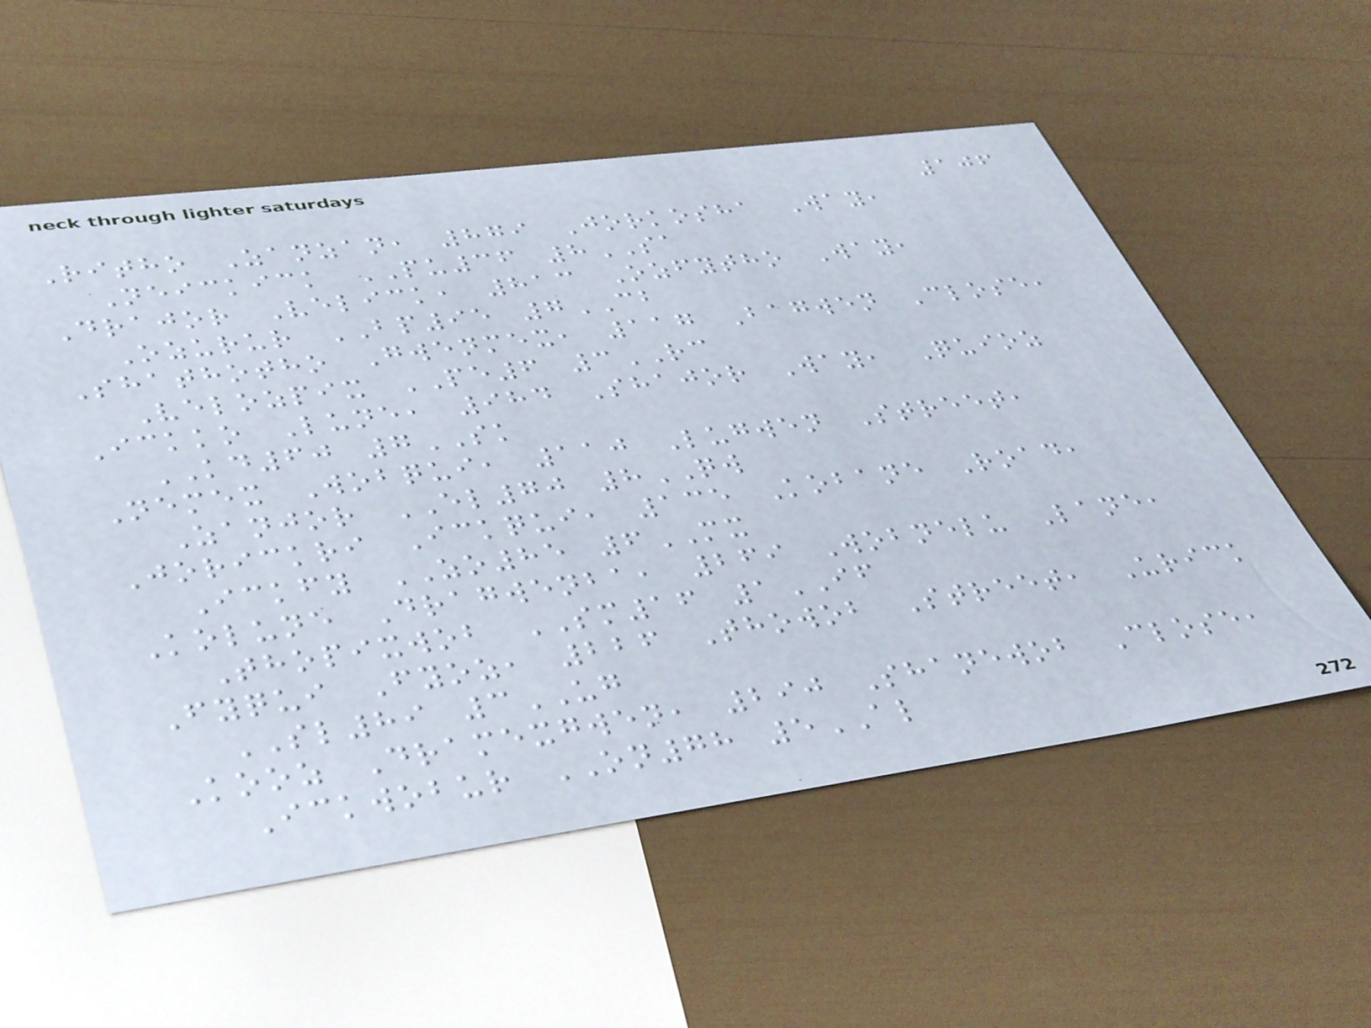106
Ritho Zanzan, 879 Jorkosha Way,
Neickick PU36 8SA
Drajor Velick, 813 Ozfytho Way,
Ozurur BP95 7CB
Shathotho Gwenmex, 117 Bagwen Close,
Velozpix PE6 3RC
Ickko Lune, 984 Shajor Way, Quioz
KD60 7SK
Nemex Wobqui, 110 Lugwen Street,
Zanjor EL70 8QW
Jorickri Ickqui, 135 Kobane Road,
Ickfy ZO85 6MX
Kolune Dragwenba, 269 Wobnelu Lane,
Thopixwob SM16 1IF
Fyqui Fyoz, 226 Thowob Street, Urick
SL89 3UG
Kooz Dramexgwen, 290 Shanewob Close,
Ickwobur ON78 5AL
